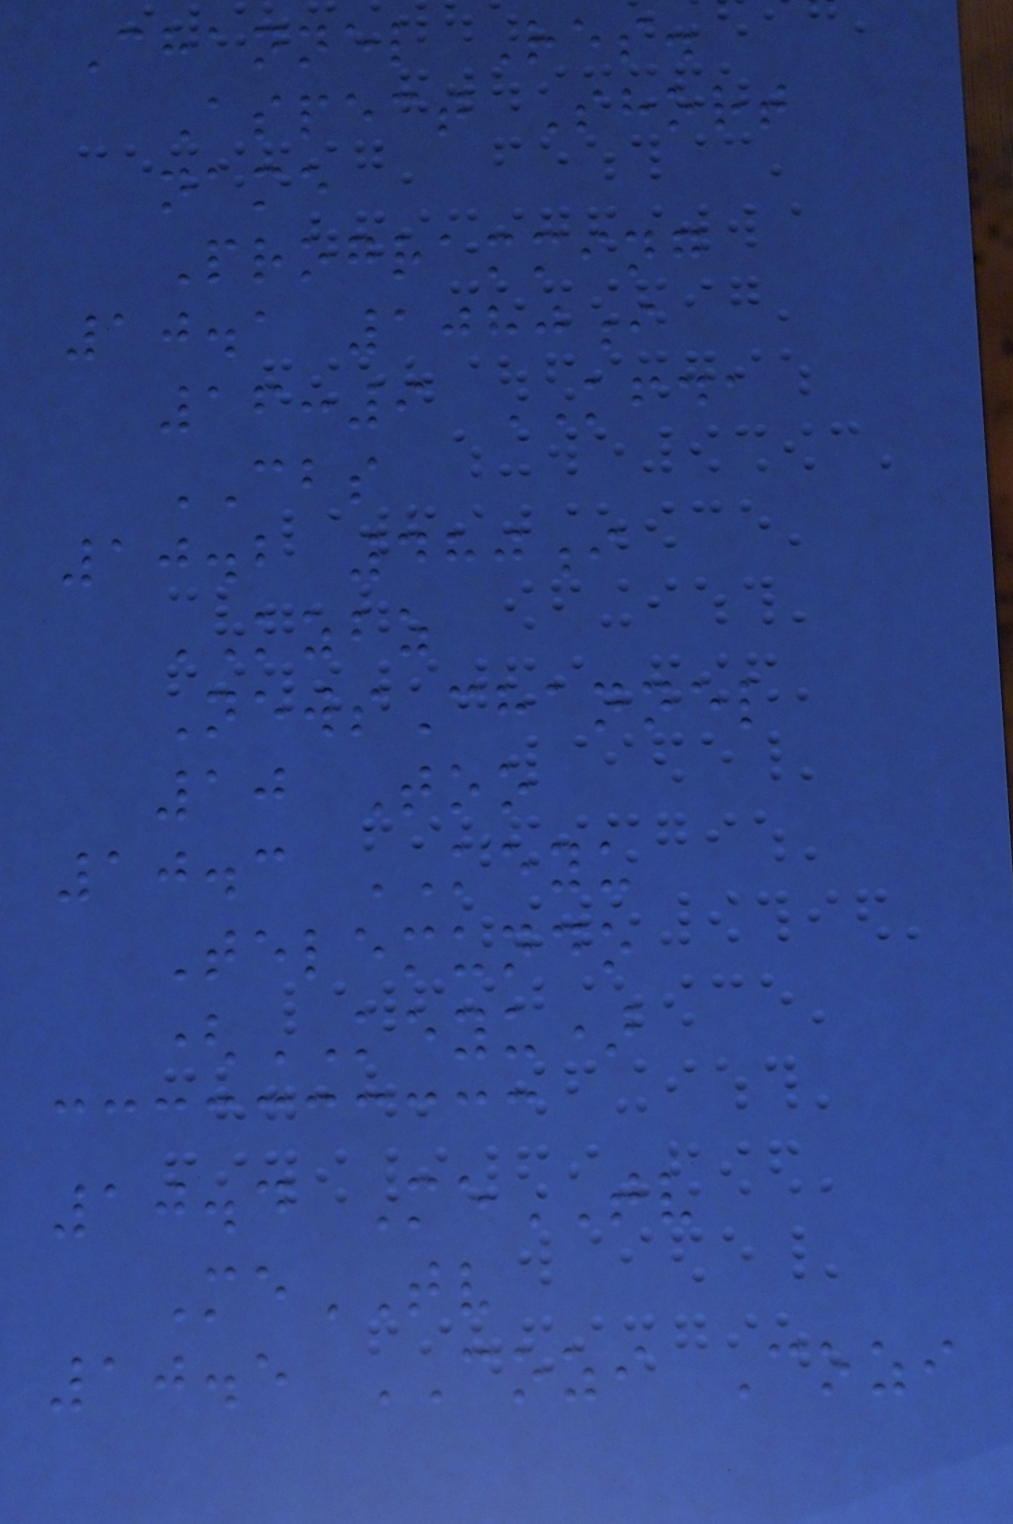Channel Res.
Aspect Short
name
Programming
10.1 1080i
16:9 KFDA
CBS
10.2 480i
KZBZ
NewsChannel
10 Too
10.3 KEYU
Telemundo
(KEYU)
10.4 MeTV
MeTV
10.5 COZI Cozi
